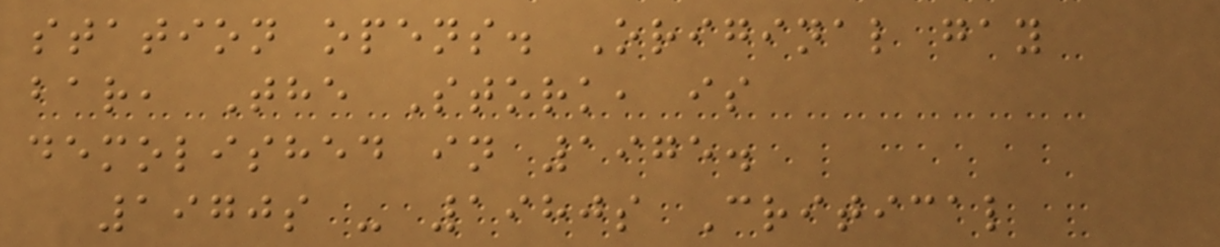station opens. Original gay
bar, The Stork, is
demolished in 1975.
1970s - 1980s Critical
